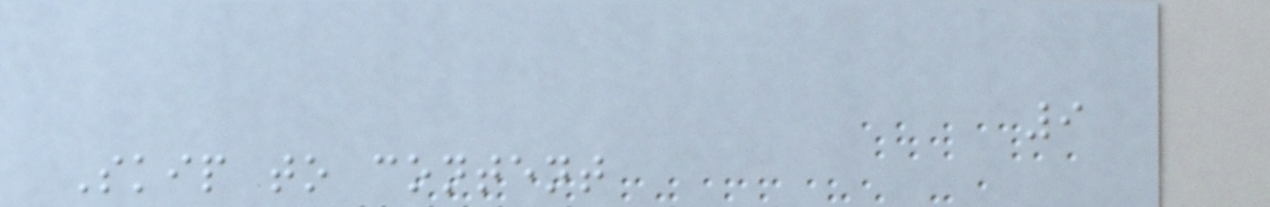9
Skip to content
